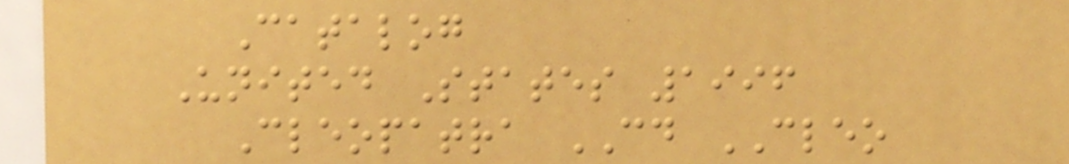Catalog
United States 1996
Cleopatra CD CLEO
